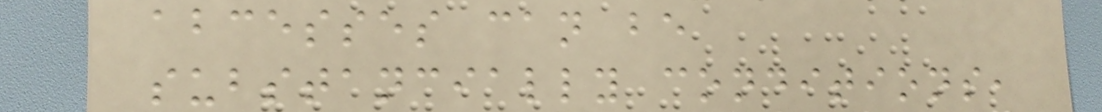abcesses can be
substancially conditions,
